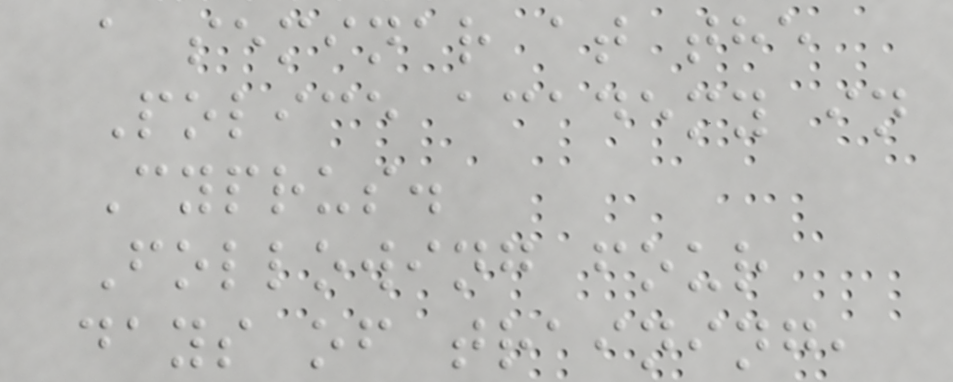a seminar at the
Police academy in
Cyprus.
Following four
days of training,
